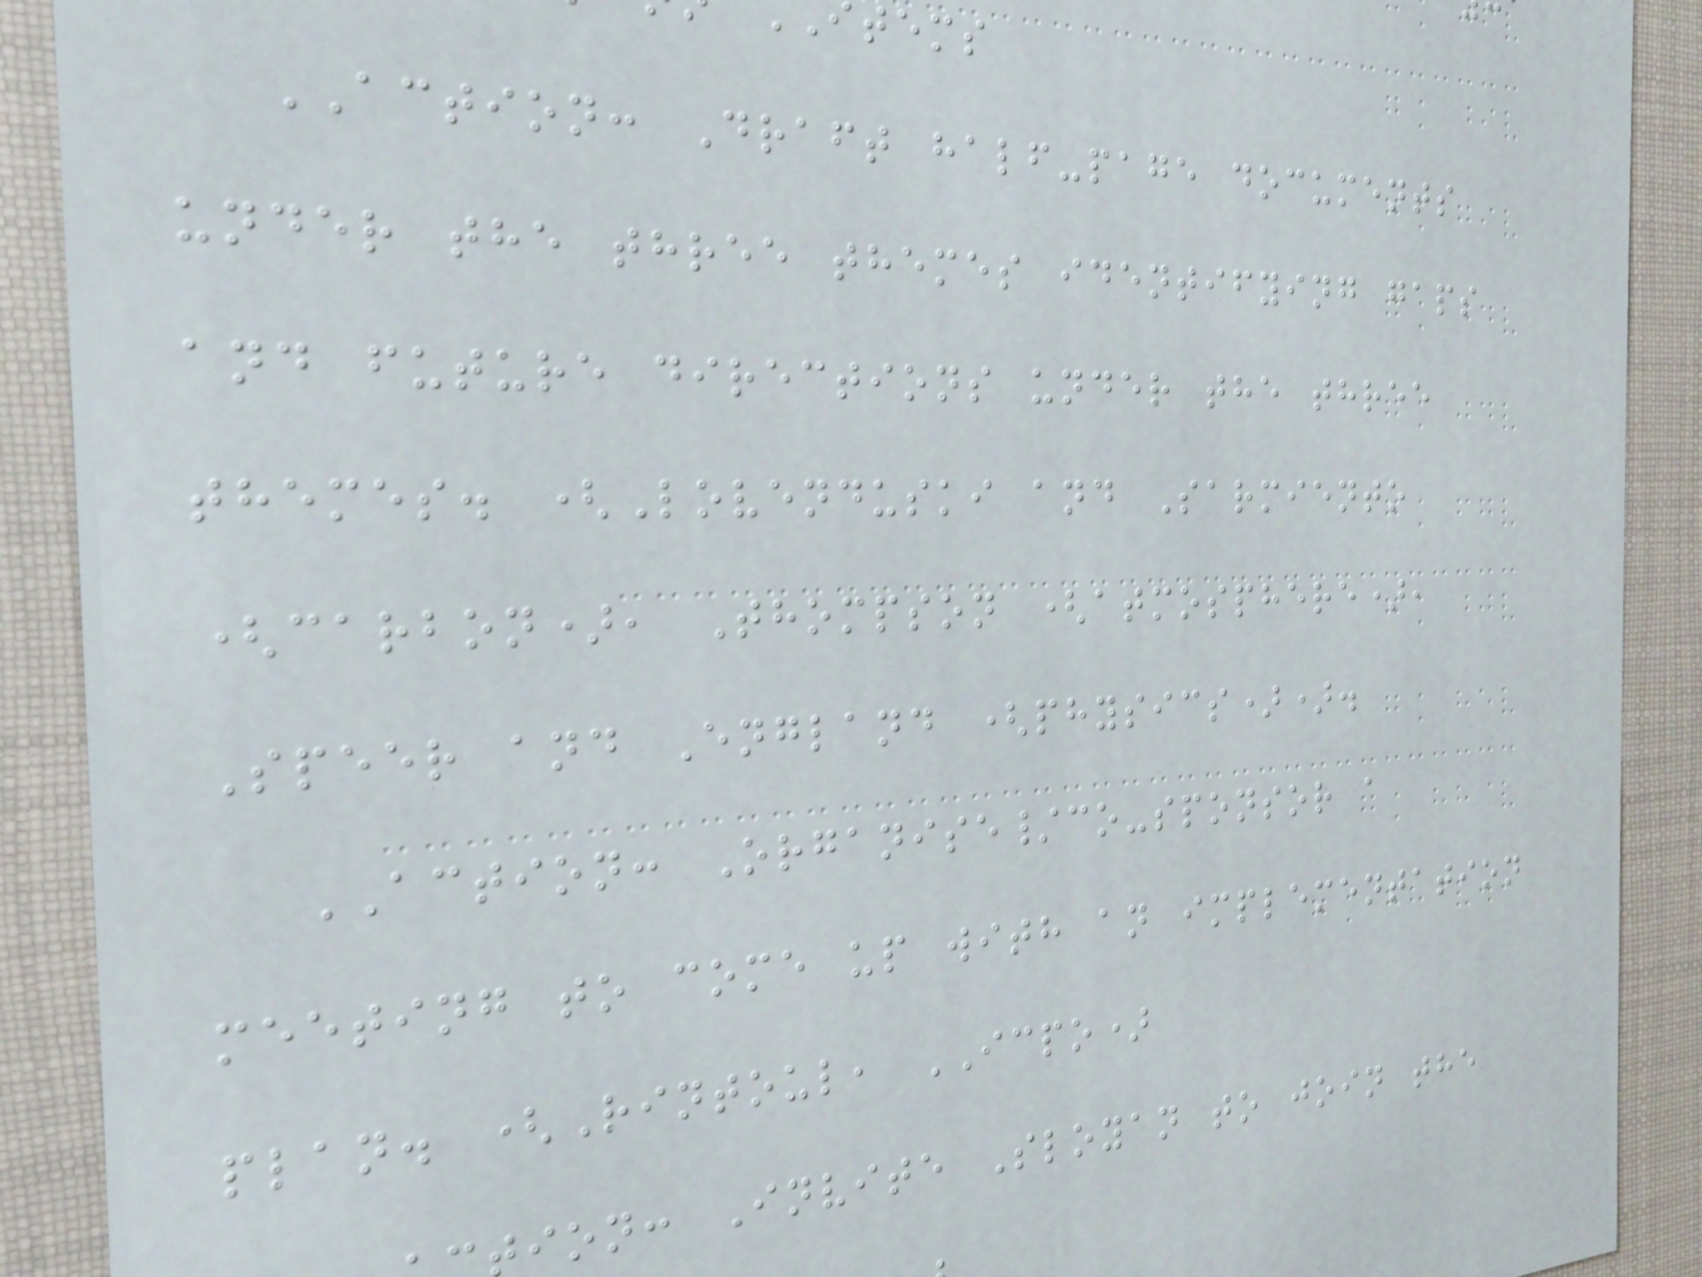ACTION: Draft half-page documents
under the three themes identifying gaps
and future directions under the three
themes. (Lovenduski and Sarmiento
(carbon), Thompson (atmosphere),
Speer and England (physics)).
ACTION: Organise/co-sponsor a
meeting to come up with an implementation
plan. (Rintoul, ICPO)
ion: Invite Sloyan to join the
